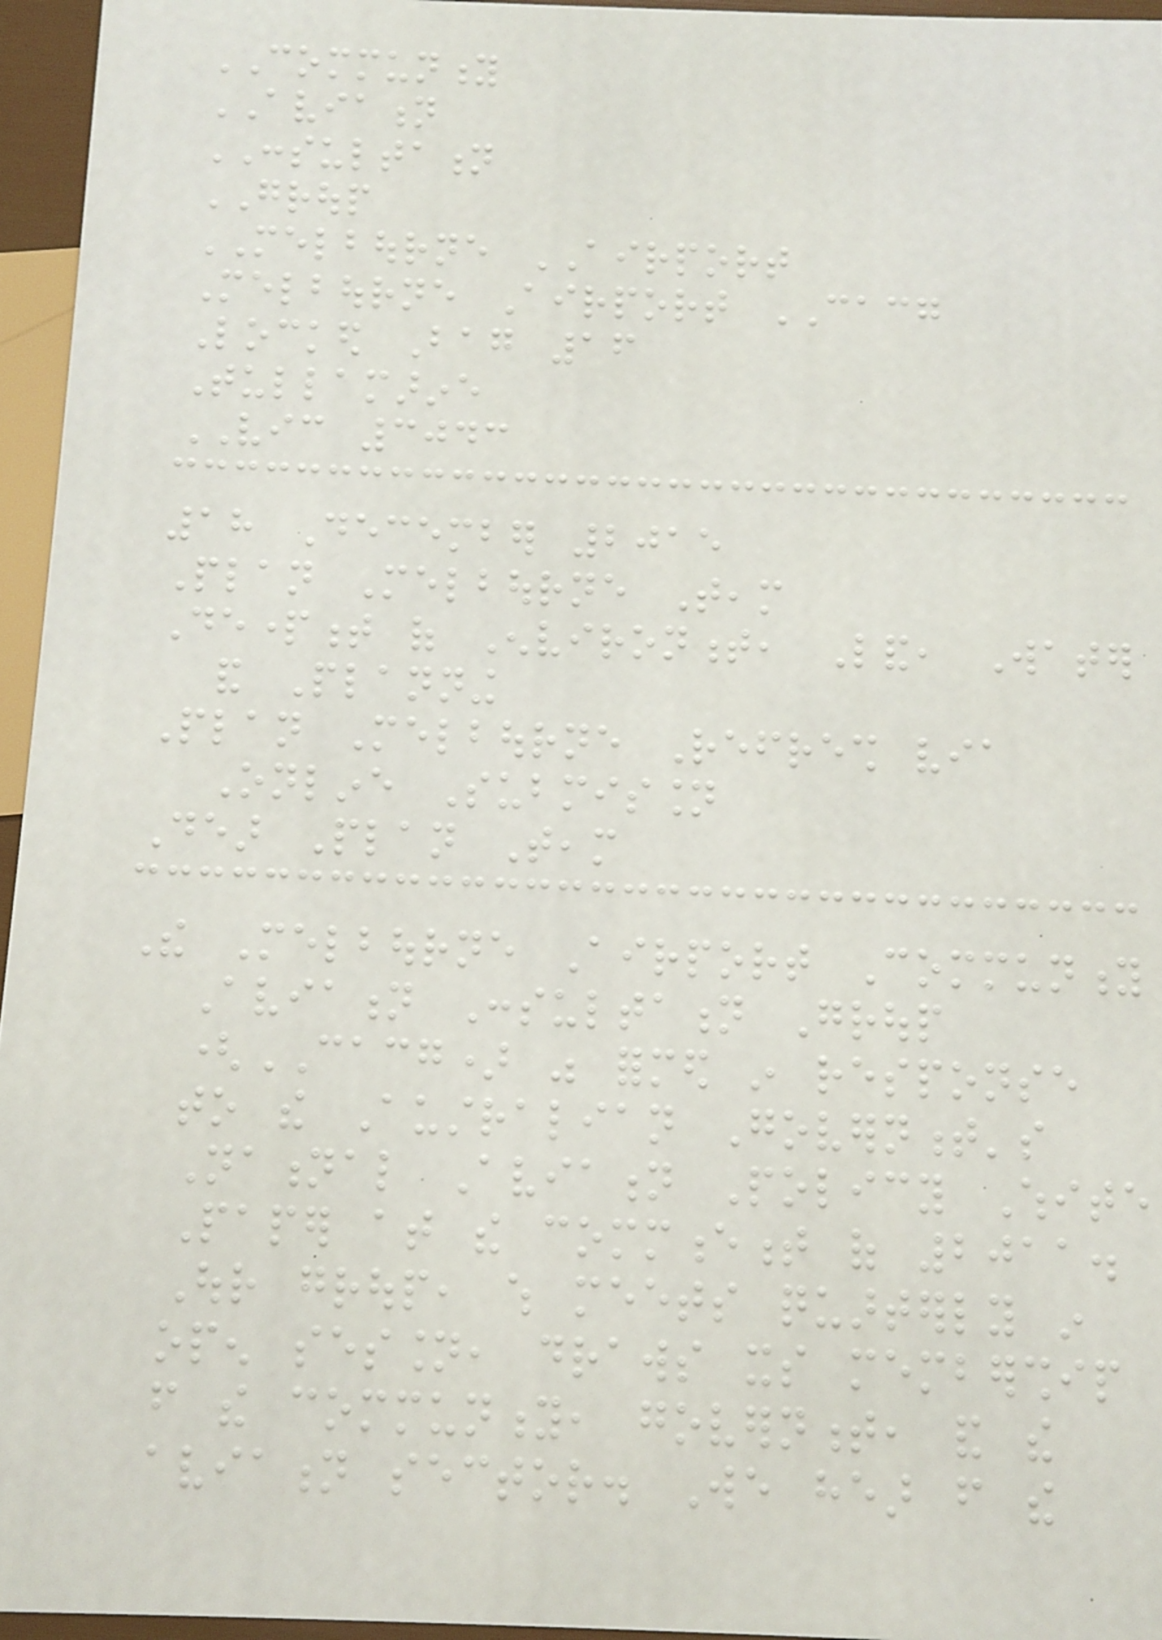COMMUNITY
AVIATION
CONSULTATION
GROUP
MELBOURNE AIRPORT
Melbourne Airport CACG
Locked Bag 16
Tullamarine
VIC 3043
18 December 2015
Plan Melbourne Team
Department of Environment, Land, Water
and Planning
Plan Melbourne Refresh via
Online Submission
Dear Plan Team
The Melbourne Airport Community
Aviation Consultation Group
(CACG) was formed in response
to the Australian Government's
National Aviation Policy White
Paper at the commencement of 2011.
Our group, which meets quarterly in
open session, draws its membership
from the community, government, and the
aviation sector. We hear from the
